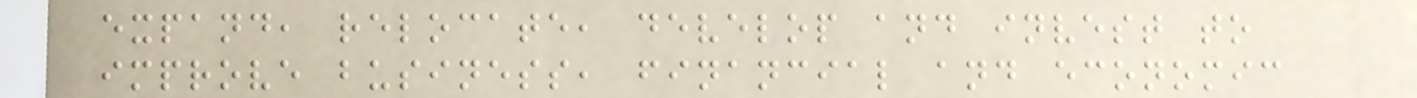expand, relocate, develop and invest to
improve business, financial and economic
